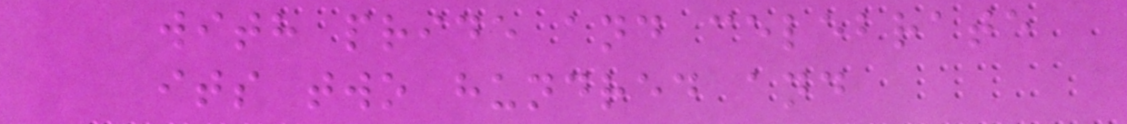with pride and celebrate
its two hundred and
